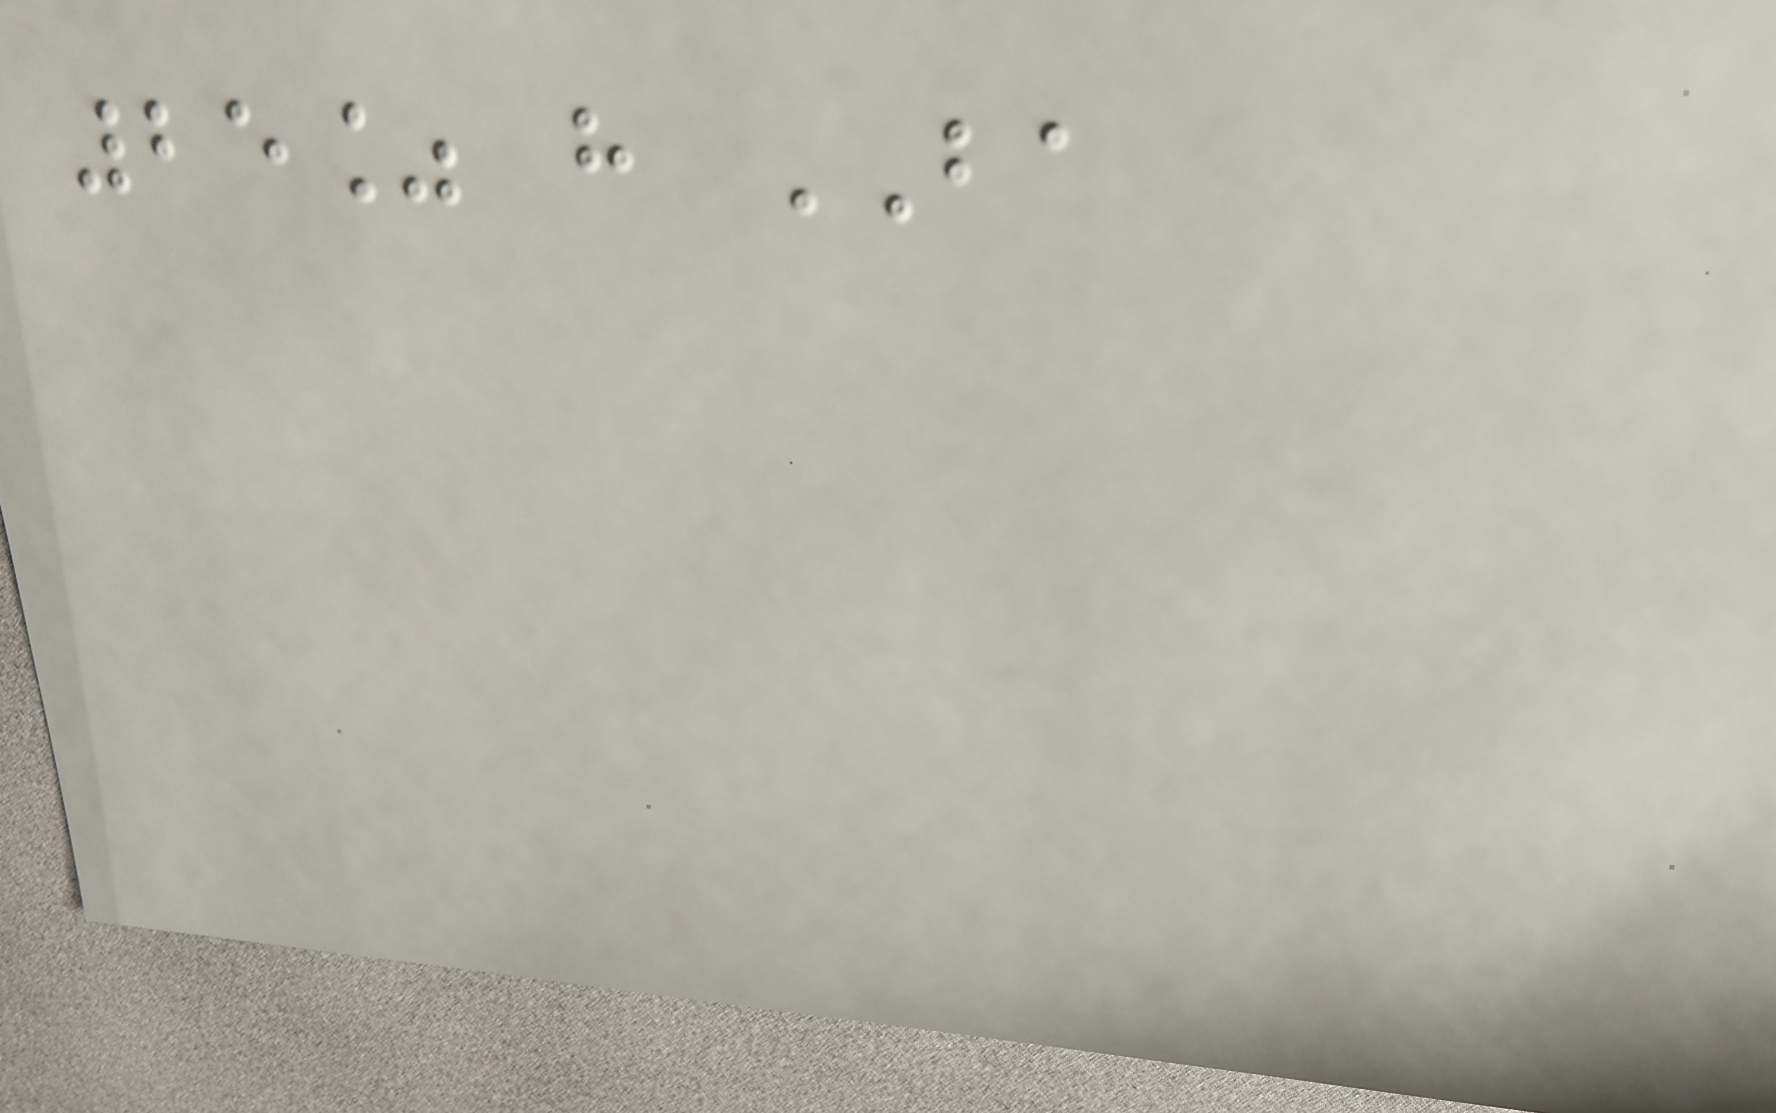25% have BA
